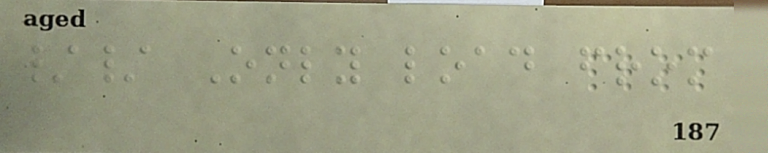// Only load from
